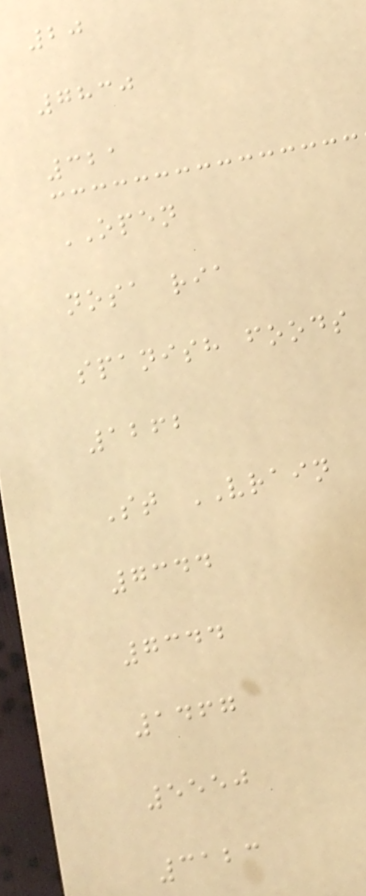20
7830
321
OPEN
nosa ria
spanish foods
1262
St VRAIN
7344
7344
1467
5550
3123
